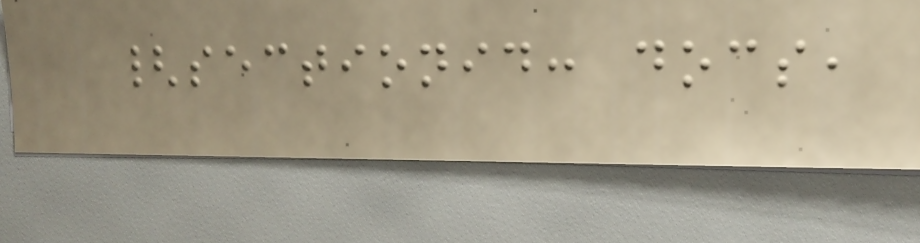{sectionid: docs,
